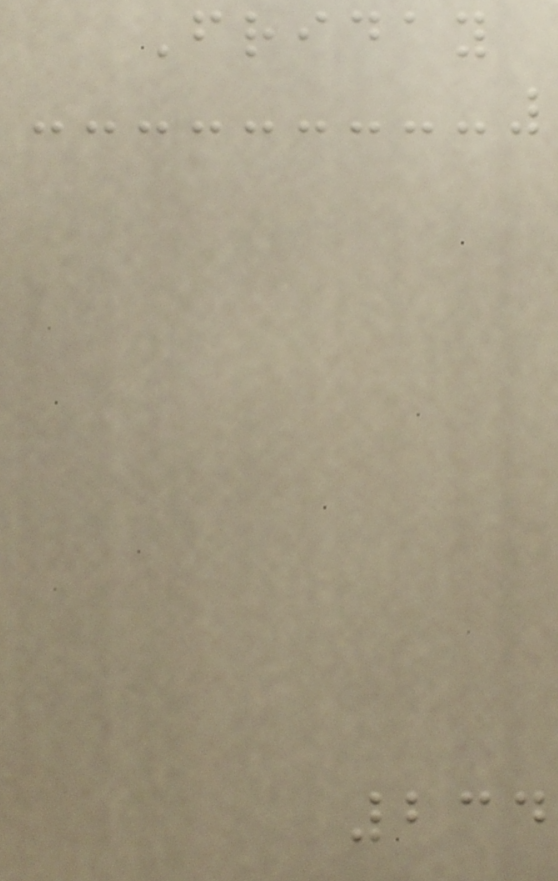Friday
234
